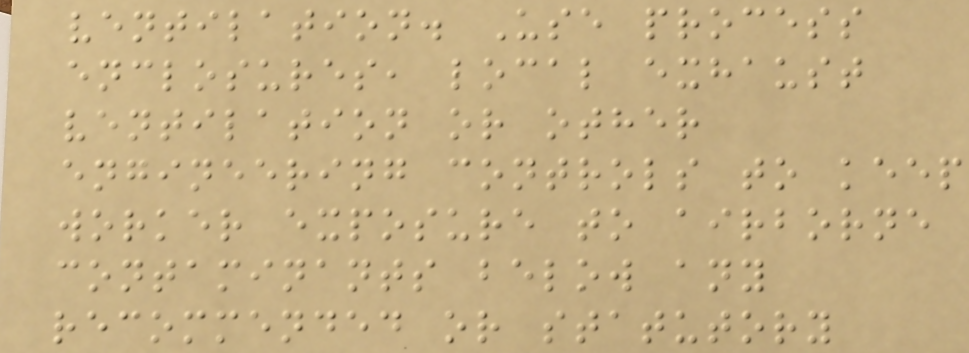ventilation. Use process
enclosures, local exhaust
ventilation or other
engineering controls to keep
worker exposure to airborne
contaminants below any
recommended or statutory
